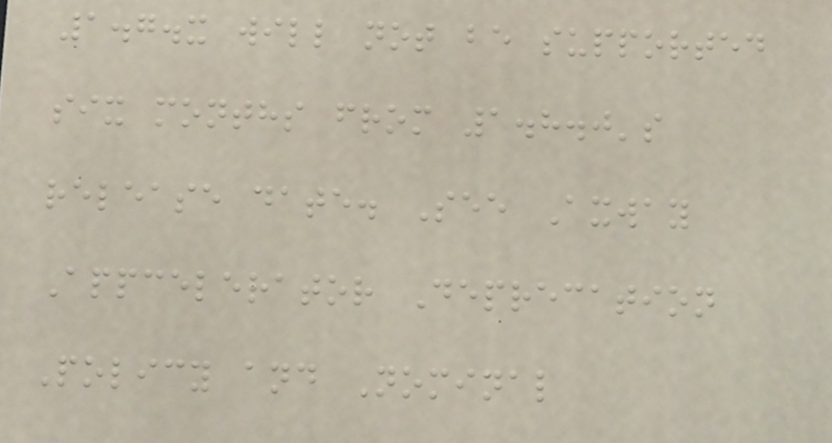1.7.x will not be supported
six months from 1.8.0's
release date. See Axway
Appcelerator Deprecation
Policy and Nominal
